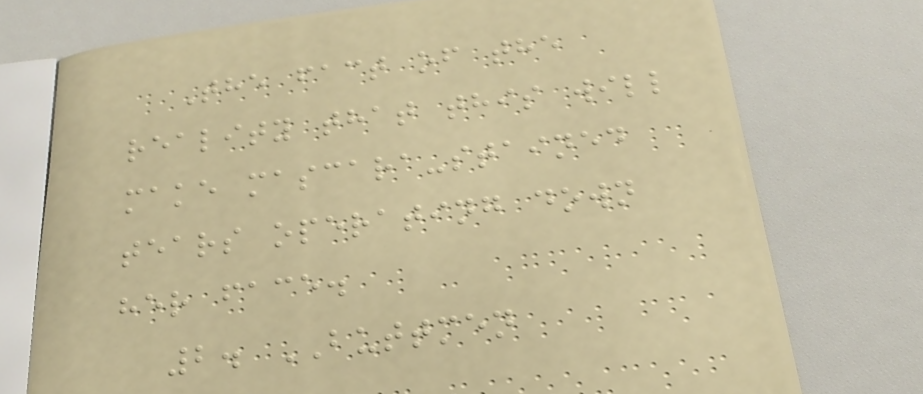The fact of the
reality that this will
make mascara-stained
tears operating down
her face.
2. BUTTMEN
